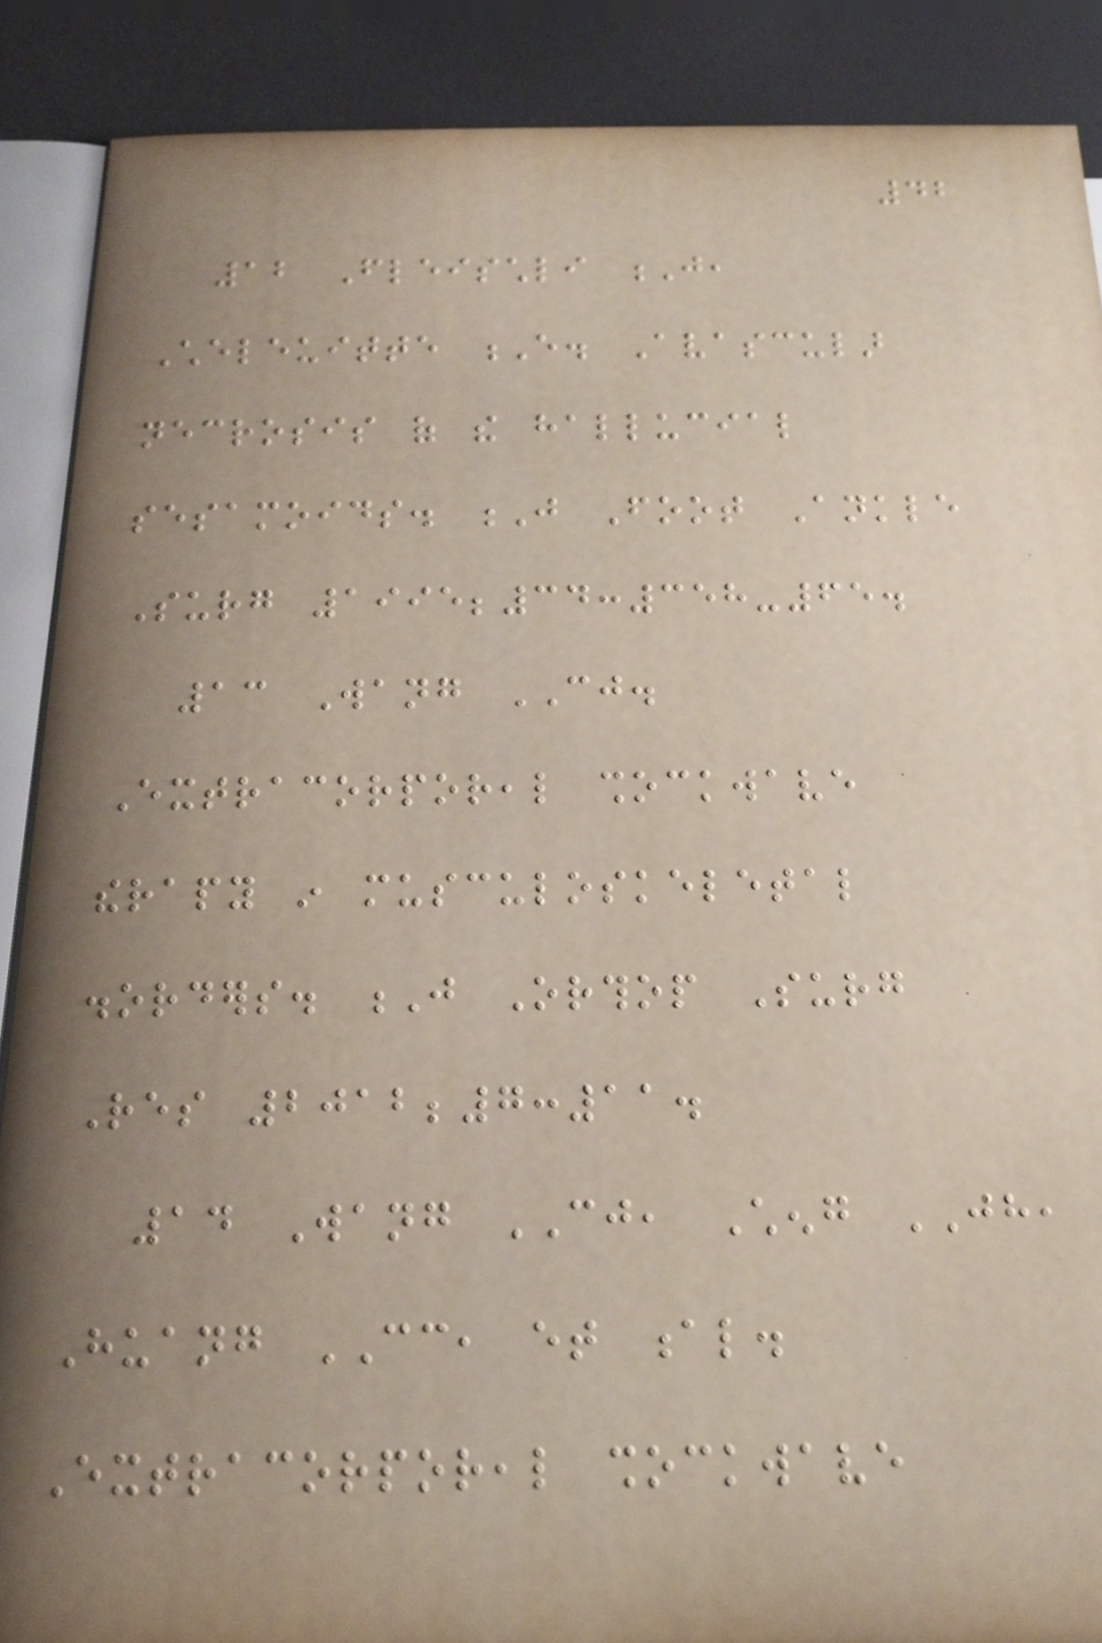42
12 Fleischli J,
Cheleuitte E. Avascular
necrosis of the hallucial
sesamoids. J Foot Ankle
Surg 1995;34:358-65.
13 Wang CJ.
Extracorporeal shockwave
therapy in musculoskeletal
disorders. J Orthop Surg
Res 2012;7:11.
14 Wang CJ, Cheng JH,
Huang CC, et al.
Extracorporeal shockwave
